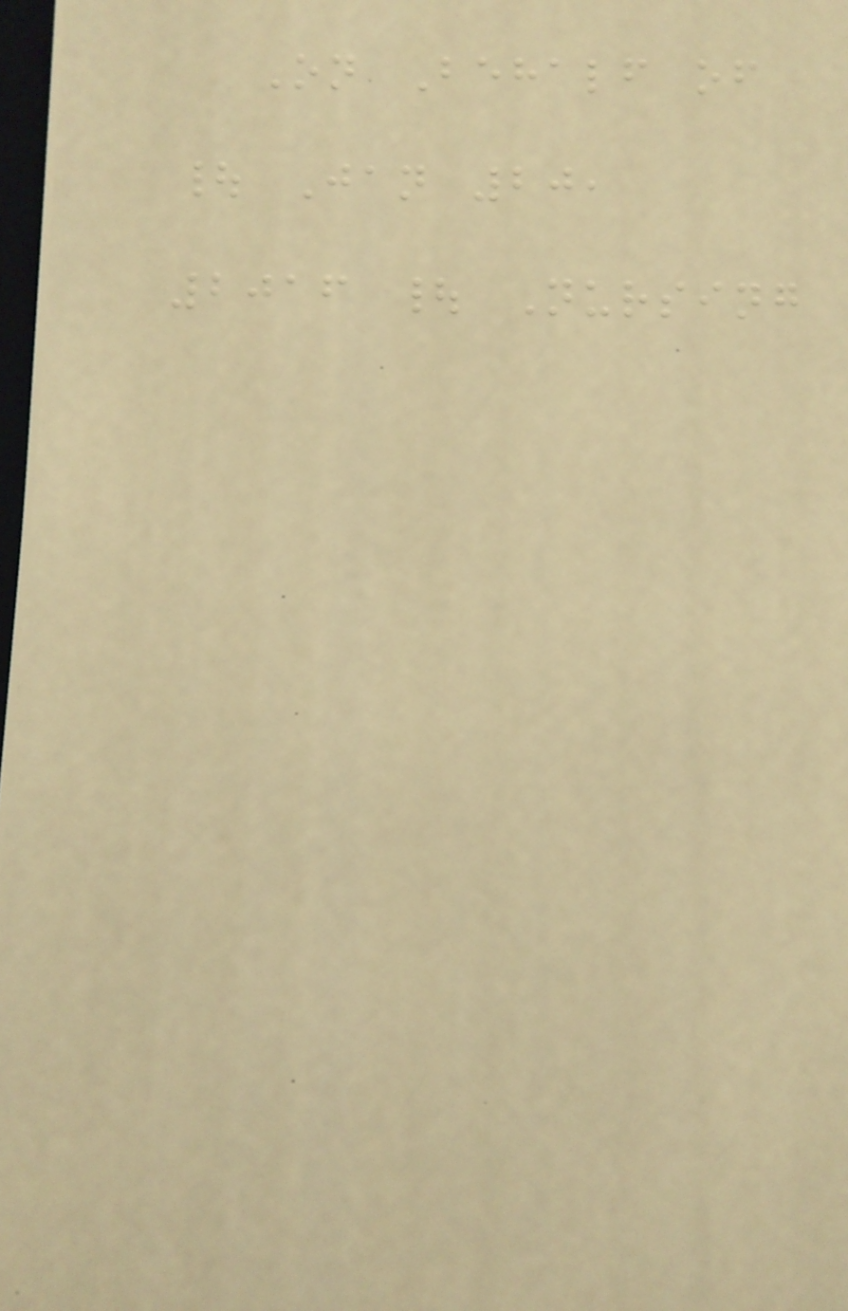On Behalf of
| Jan 20,
2016 | Nursing
